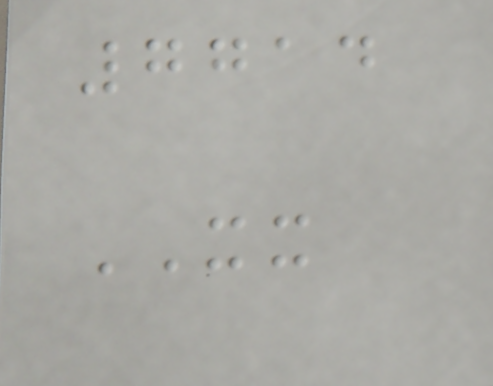7714
XX
